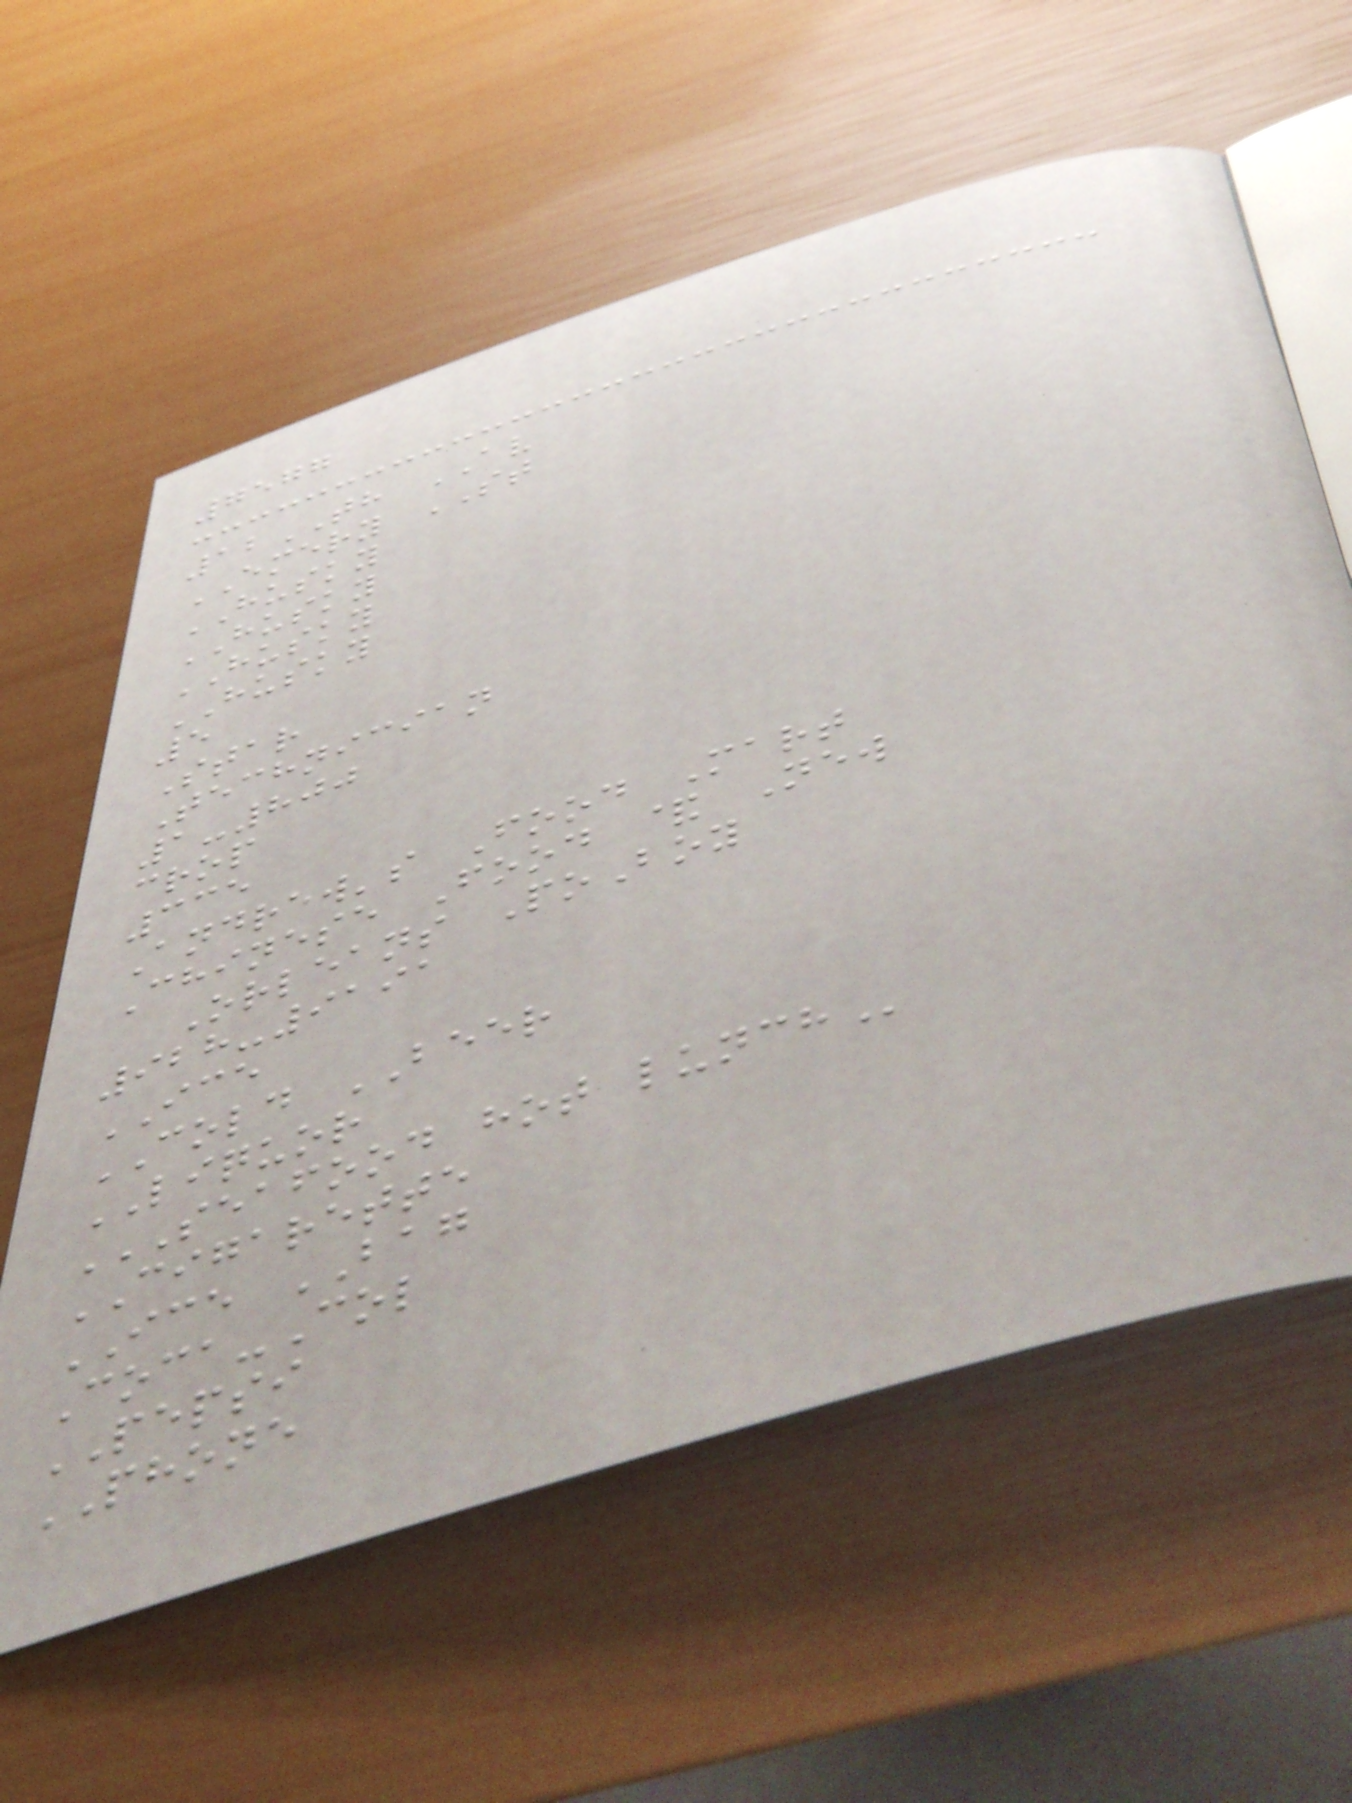7577
12TH AV
EMERY ST
HUSKY
HUSKY
HUSKY
HUSKY
5
Star
Technician
1-800
crop
335
Andrew's Food Mart
Chinese Food & New
Orleans PoBoy
928-9191
ICE
COLD BEER
LIQUOR
SEAFOOD HOT LUNCH
CIGARETTE
ICE BAG
Coca-Col
PEPSI
PHONE
